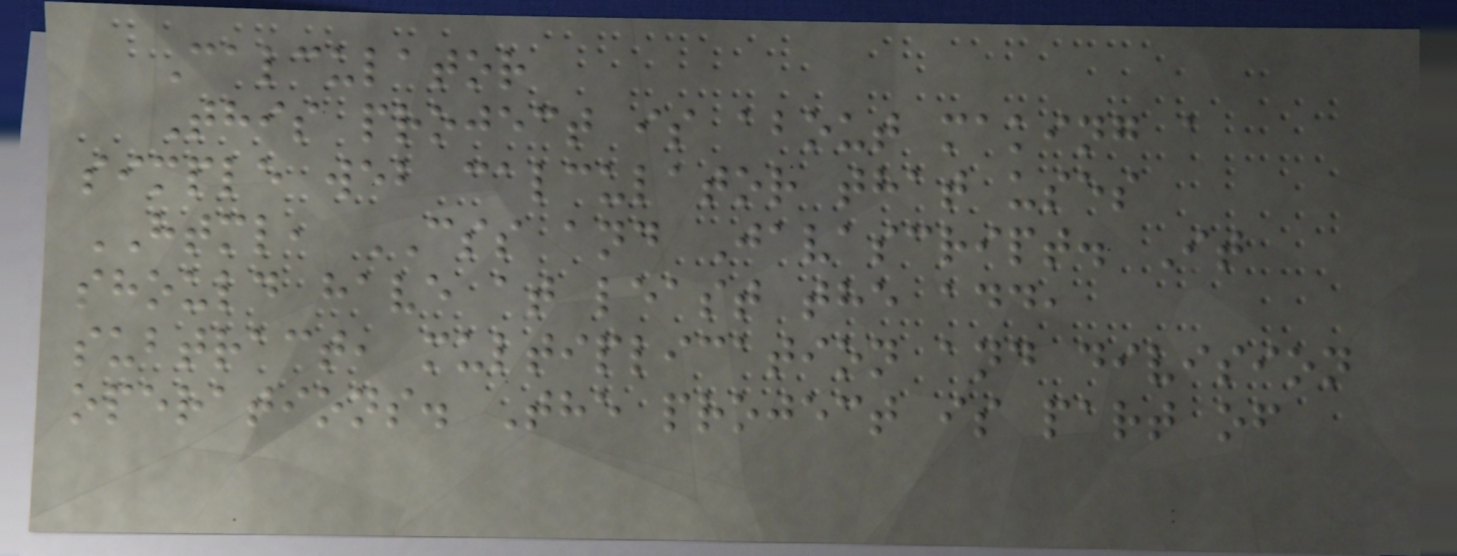Calculator
This project is about making a
simple web calculator that uses
HTML, CSS and Javascript. It
should have at least the add,
subtract, multiplication and division
operations. The project is part of
